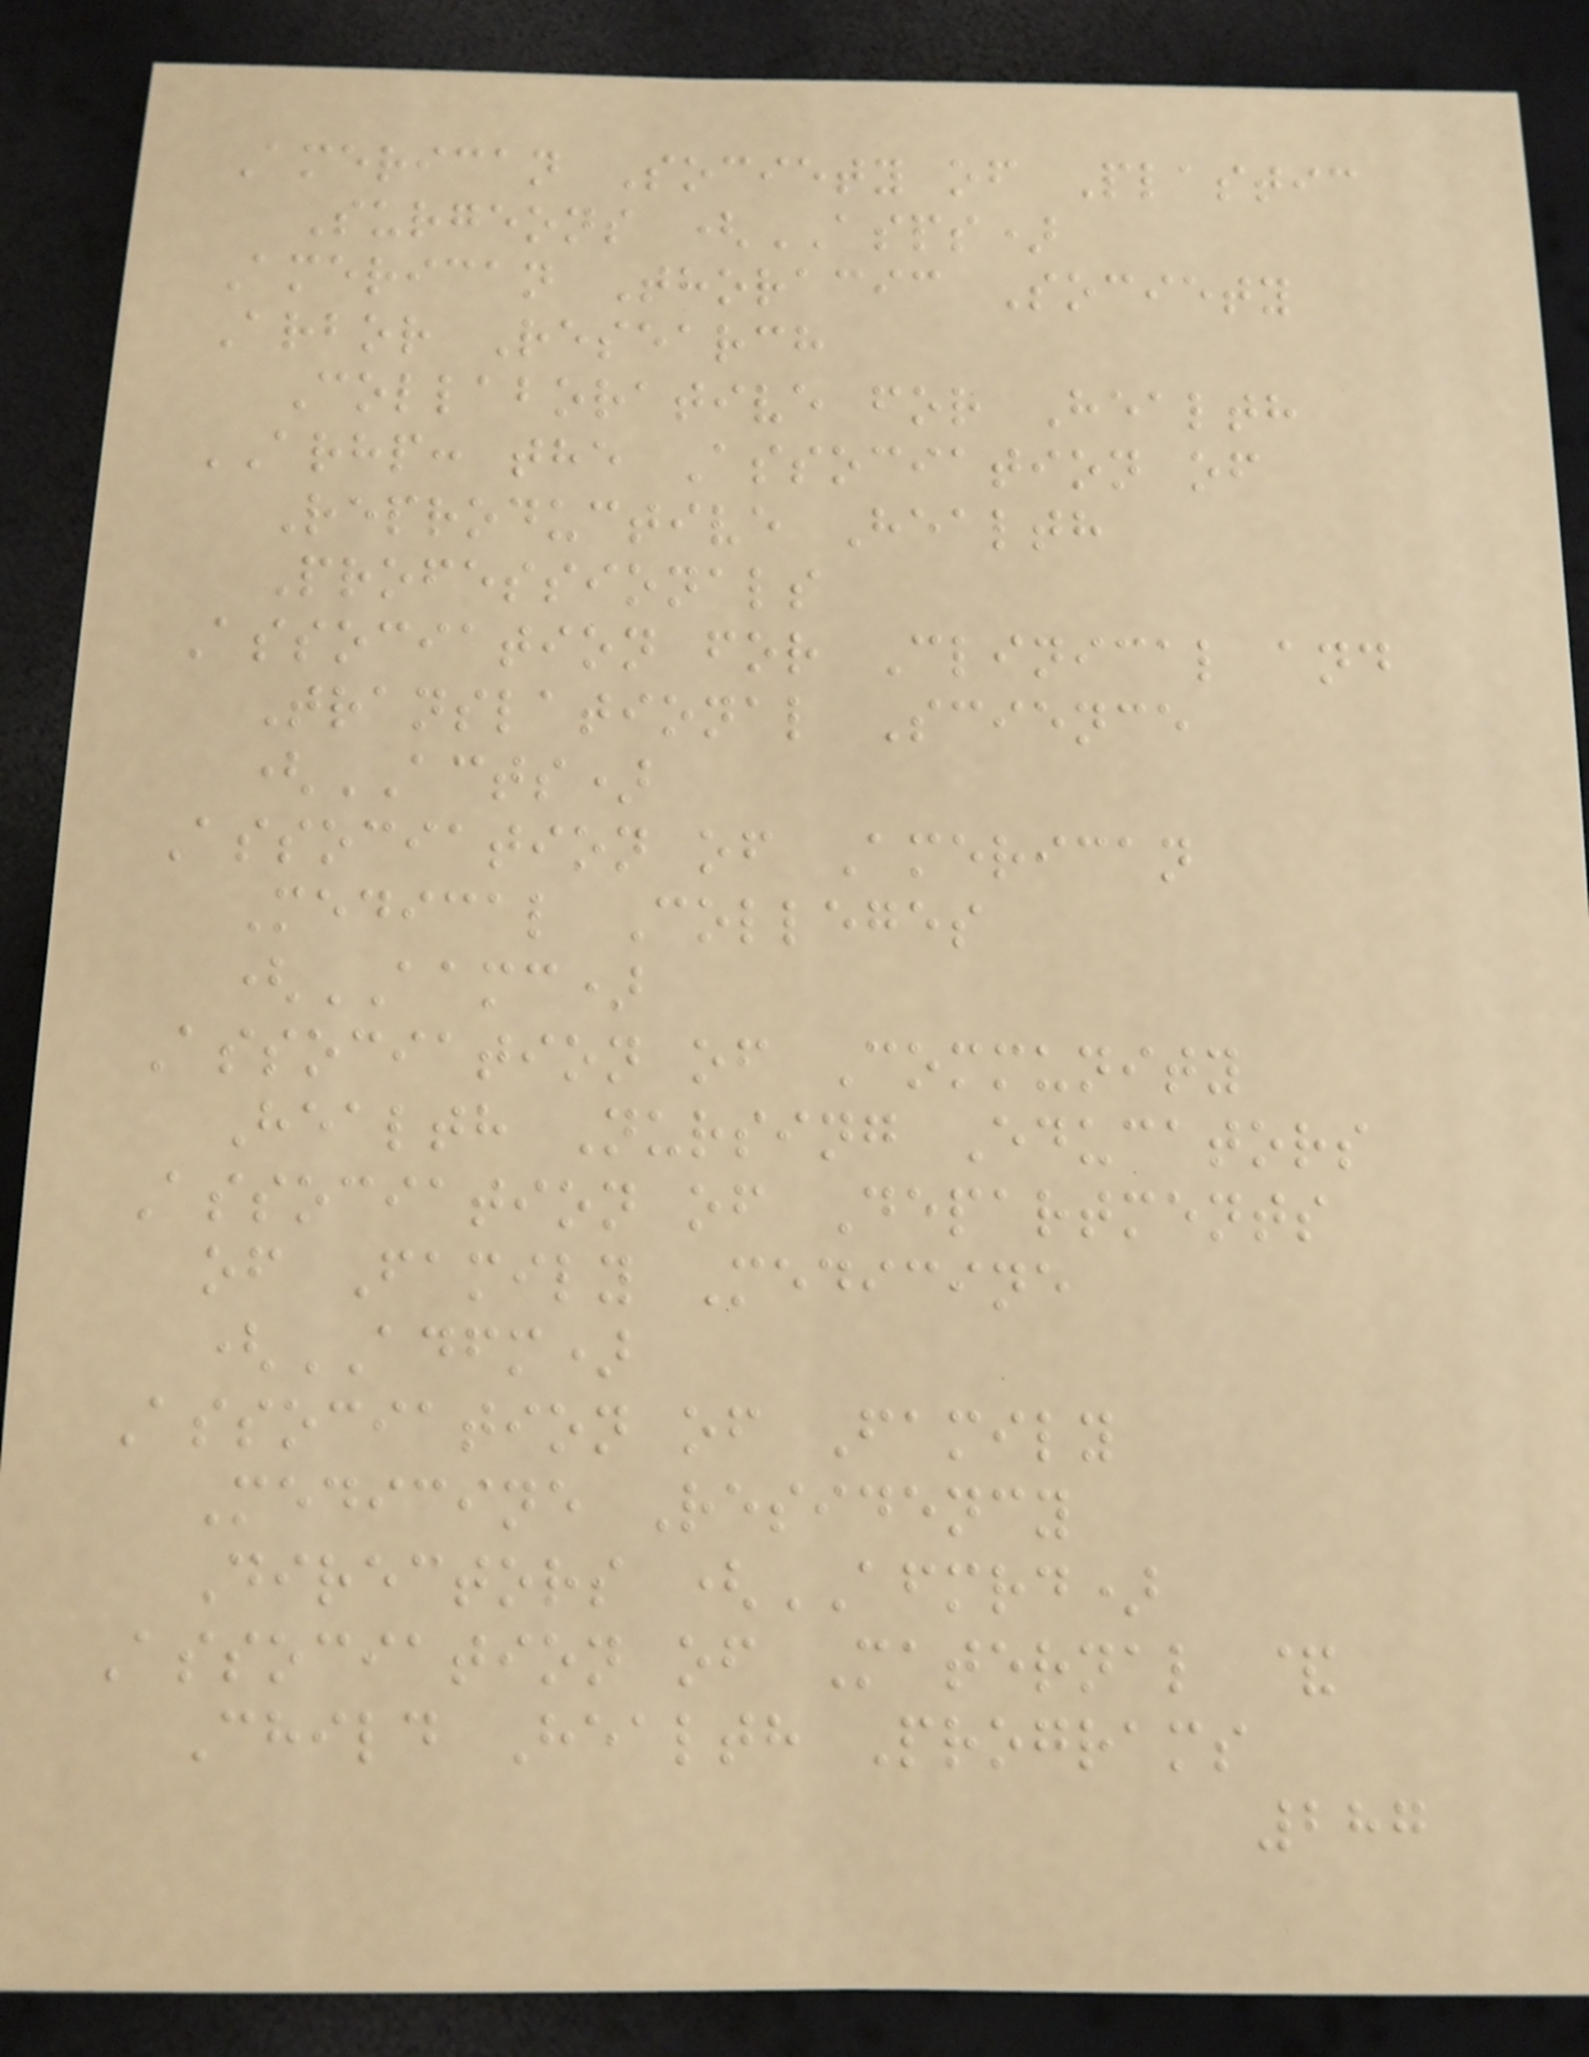American Society of Plastic
Surgeons (ASPS)
American Thoracic Society
Arbor Research
Collaborative for Health
ARHP: the Association of
Reproductive Health
Professionals
Association for Clinical and
Translational Science
(ACTS)
Association of American
Medical Colleges
(AAMC)
Association of Community
Health Nursing Educators
Association of Departments
of Family Medicine
(ADFM)
Association of Family
Medicine Residency
Directors (AFMRD)
Association of Maternal &
Child Health Programs
287
